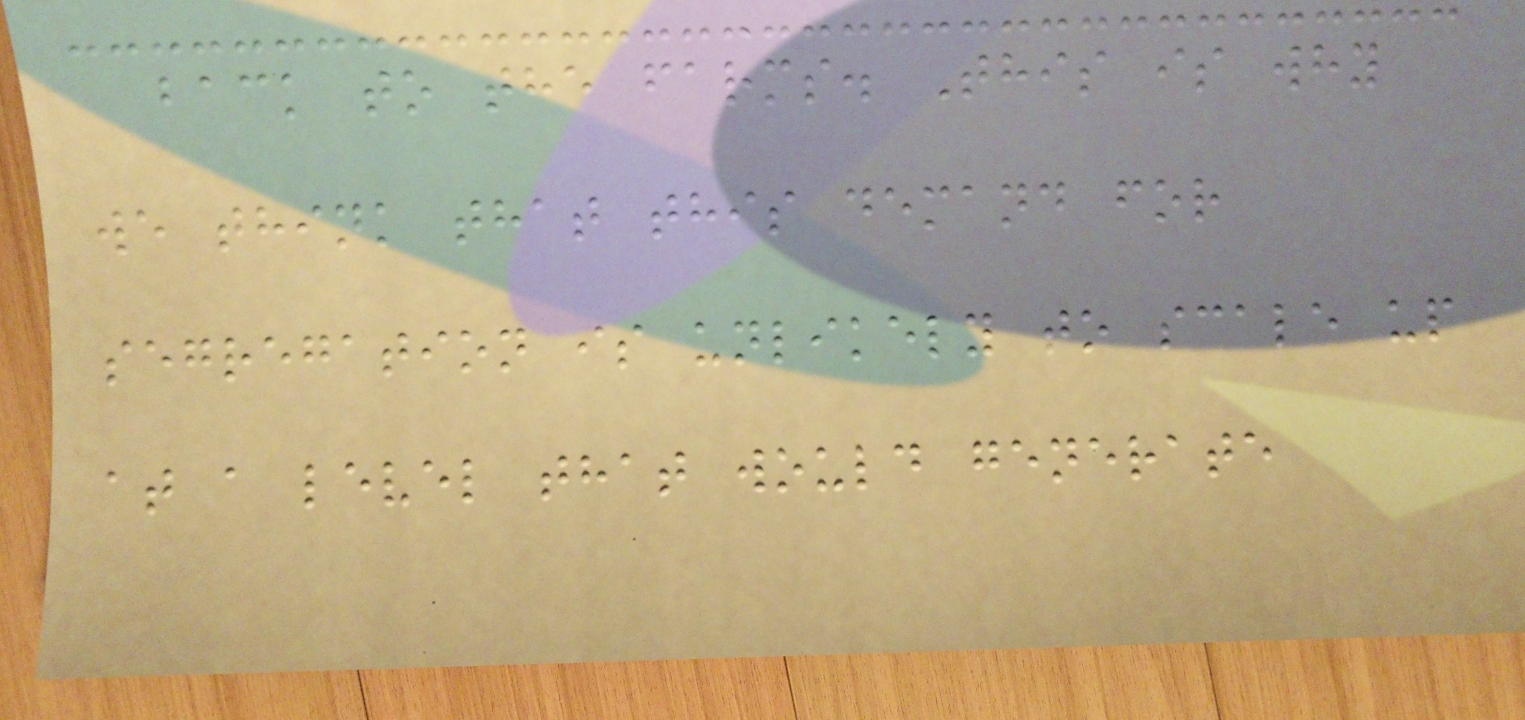back to the farms. This is why
we think that this demand for
segregation is unlikely to scale up
at a level that would generate
